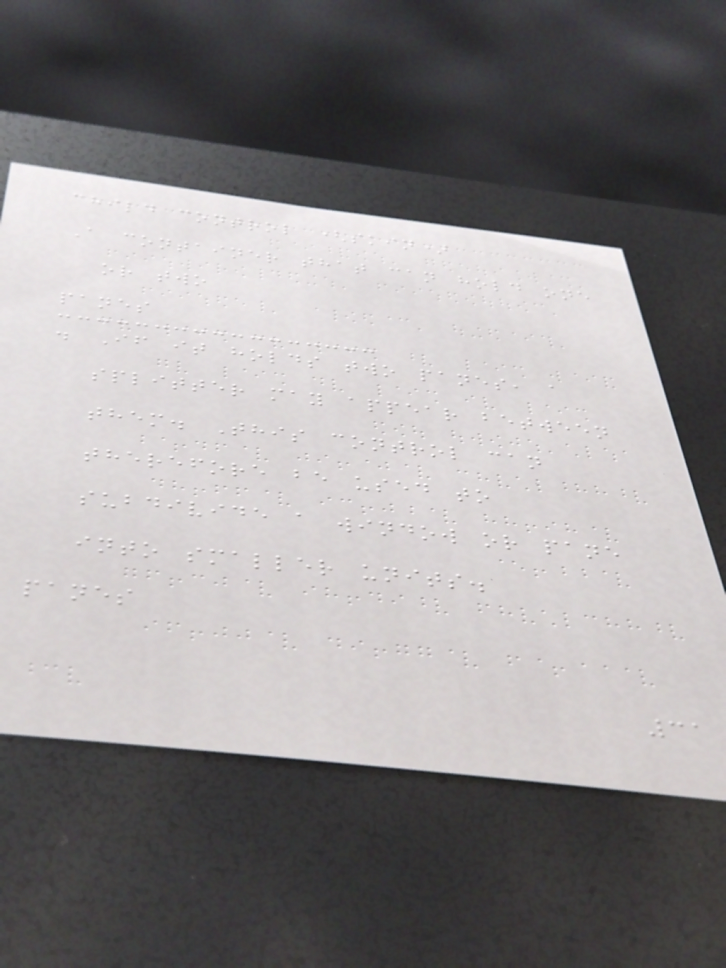child control (skin)
A container that can hold one
or two
panes
. If it holds two panes, a
splitter may appear between
them. This control can
therefore be used to
subdivide a window or pane
into smaller units.
panes
31
